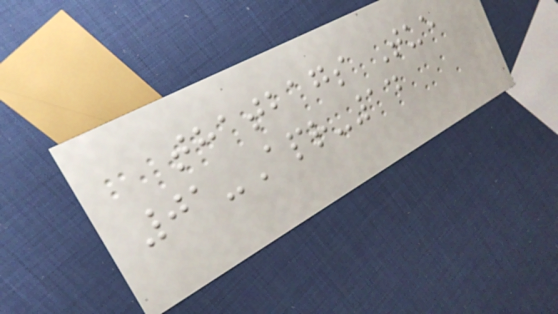thatbags Tue
01-Apr-14
